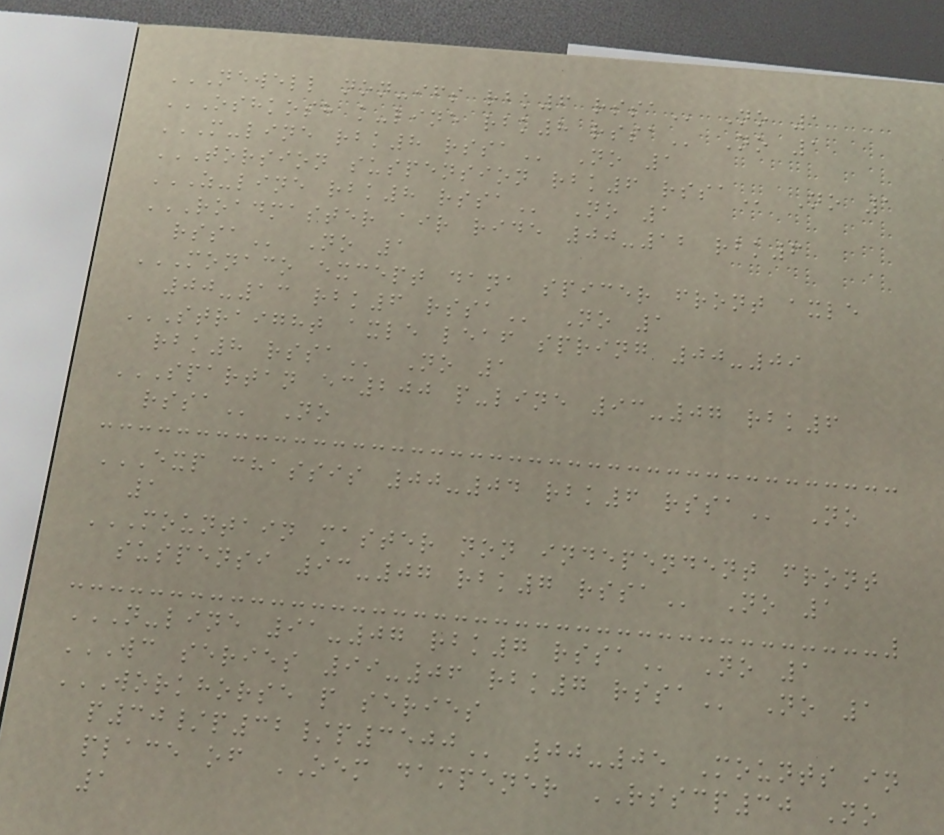NEWELL NON-IFS RBK6 RSSA No 1
OSHKOSH K-LINE RBK8 RSSA No 1
M-LINE RBK8 RSSA No 1
TORSION SUSPENSION RBK6 RSSA No 1
Z-LINE RBK8 RSSA No 1
ROADMASTER AIR RIDE 00-12 RBK6
RSSA No 1
MONACO EXCEPT DANA SPICER FRONT AXLE
00-13 RBK6 RSSA No 1
STRAIGHT AXLE LEAF SPRING 00-09
RBK8 RSSA No 1
SPARTAN EC200 P-LINE 93-07 RBK6
RSSA No
EXP CHASSIS 00-04 RBK6 RSSA No
1
MOUNTAIN MASTER NON INDEPENDENT FRONT
SUSPENSI 93-07 RBK7 RSSA No 1
N-LINE 91-07 RBK7 RSSA No 1
WC SERIES 99-06 RBK7 RSSA No 1
WORKHORSE P SERIES
P30/P32/P3500 00-05 Mounts in
place of OEM dampener RSSCP30 No
1
